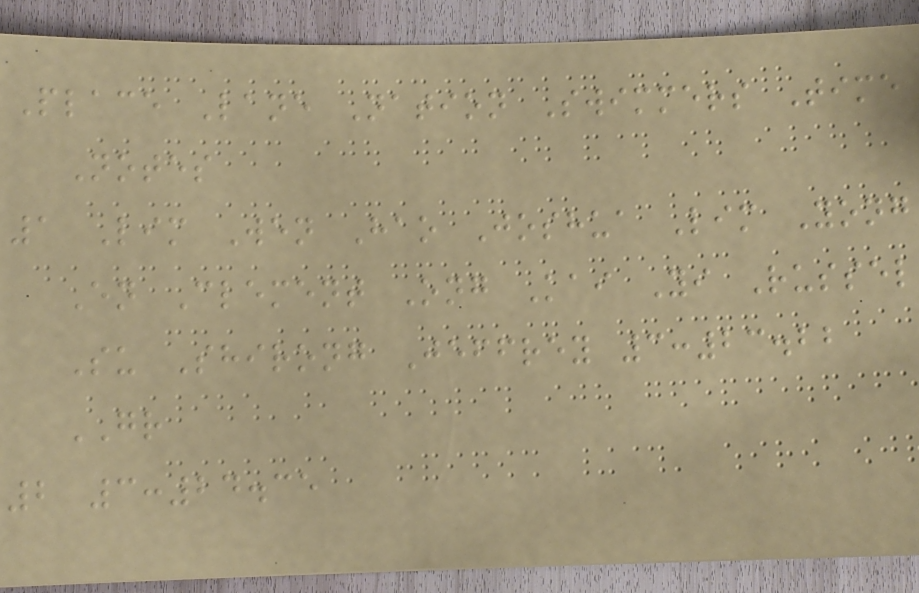Place Lane Nation Swimmers Time
Notes
1 Lim Wen Hao Joshua Lim Yong
En Clement Ong Kai Yi Russel
Su Shirong Jeffrey 3:23.22
GR
2 3:24.35
